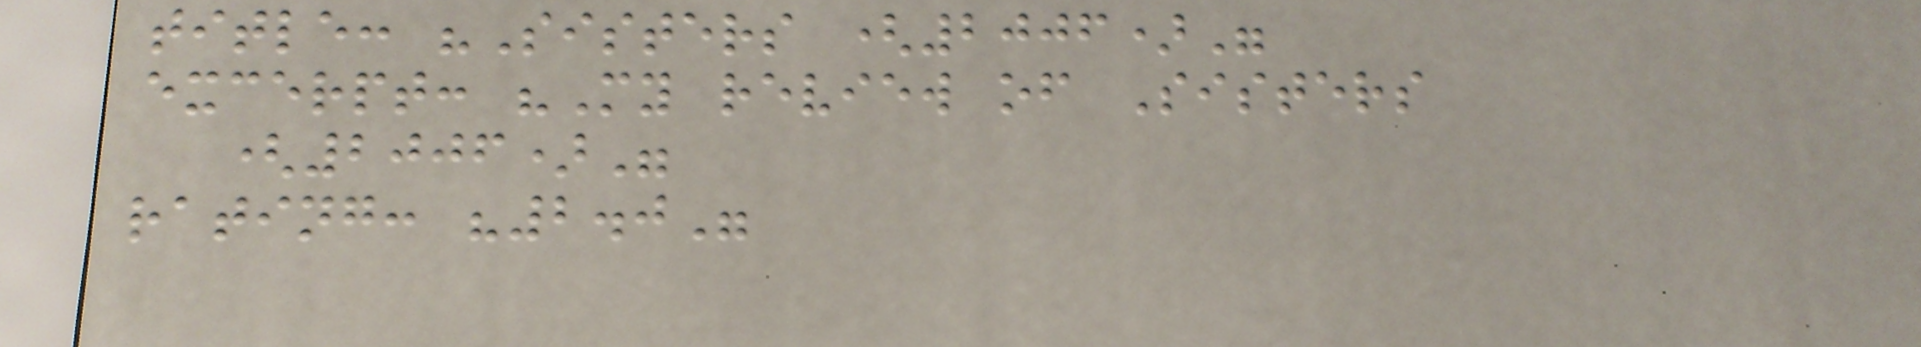title: "Sisters (2006)"
excerpt: "My review of Sisters
(2006)"
rating: "2.0"
